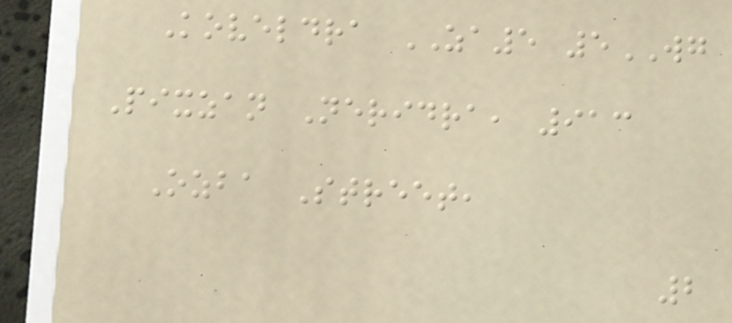Koveldra ZA5 5WG
Pixzan Neridra, 913
Ozba Street,
2
